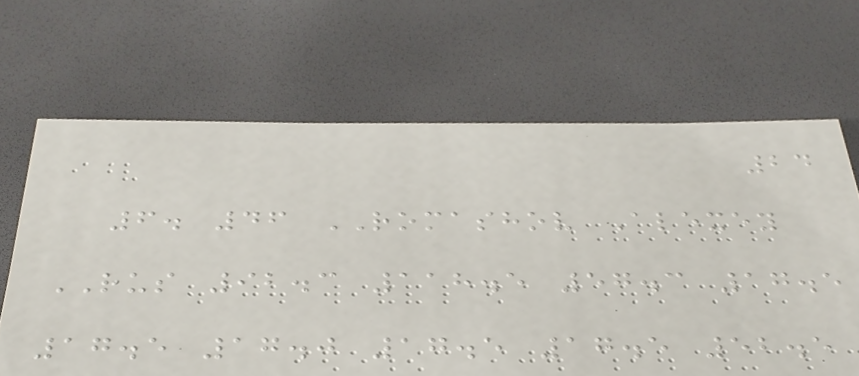24
6. 46 ROMASHOV Alexey
RUS 92.3 118.5 57.3 17.5
17.5 17.0 17.5 17.5 52.5
